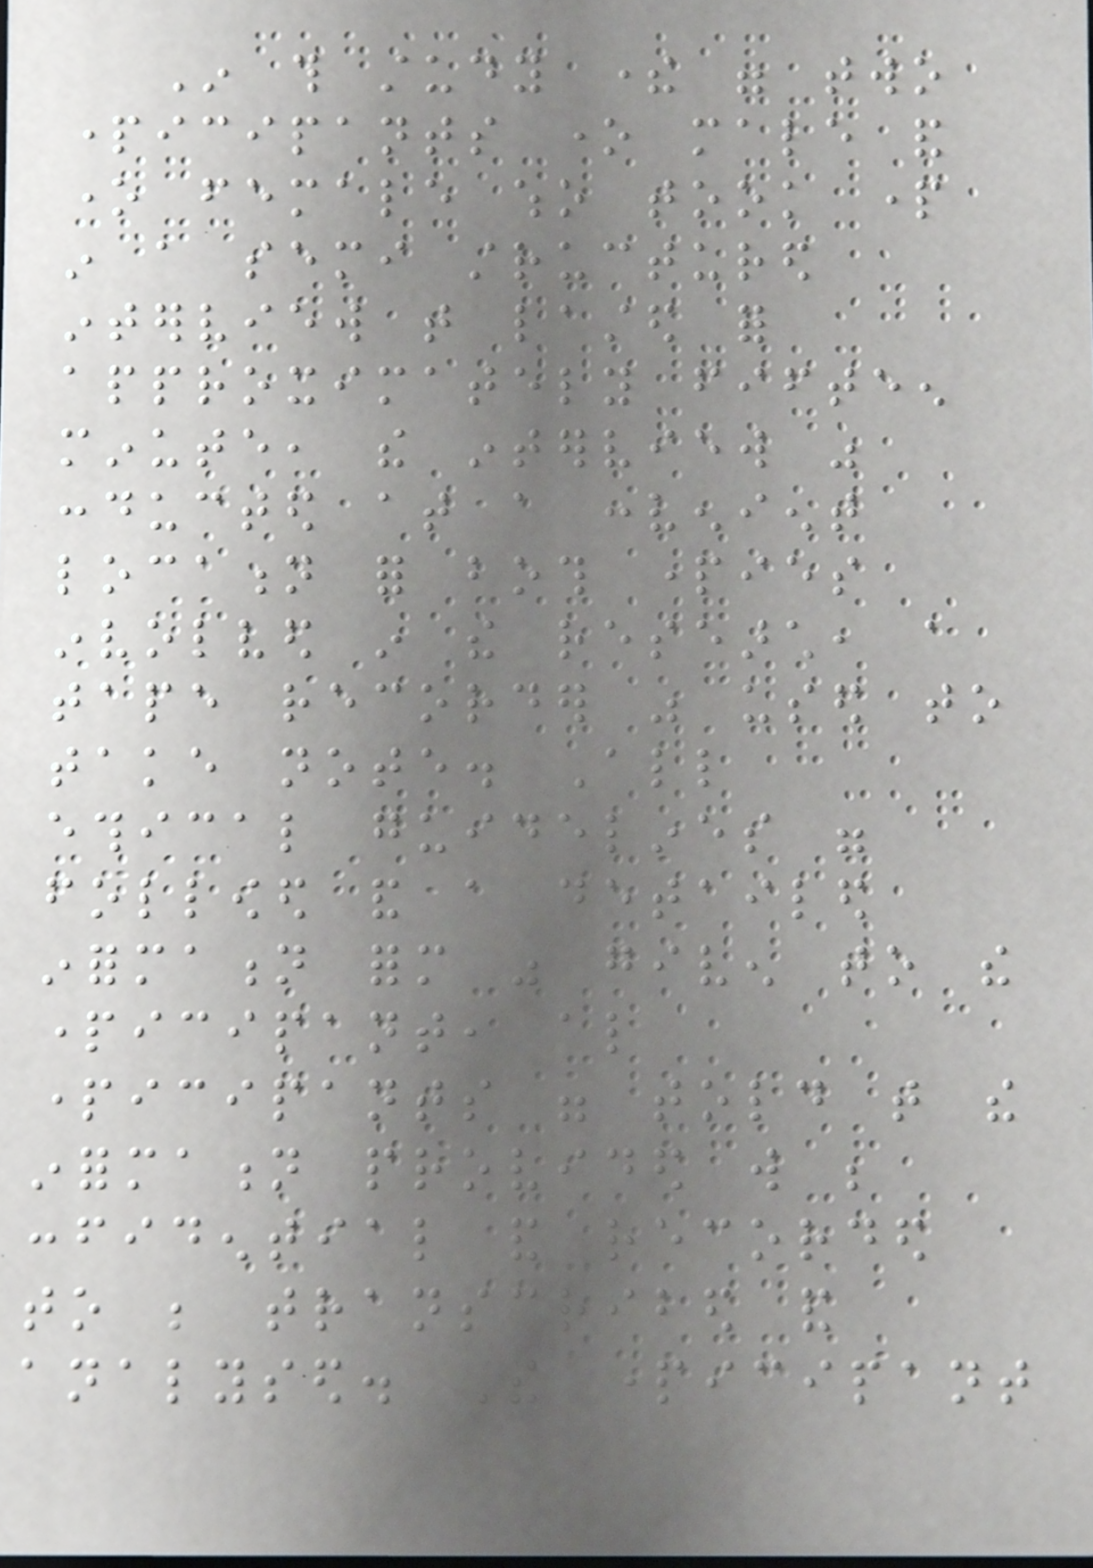In this study there were two
participants one male and
one female who took part
in a semi structured
interview that lasted for
approximately fifteen
minute, the interview was
conducted at a convenient
location for both parties
involved in the research, a
tape recorder was used to
take note. All
ethical guidelines were
followed and a detailed
information form was given to the
participant, also
participants were told that the
information provided will be
confidential and recorded
to be transcribed and
analysed. The participant
